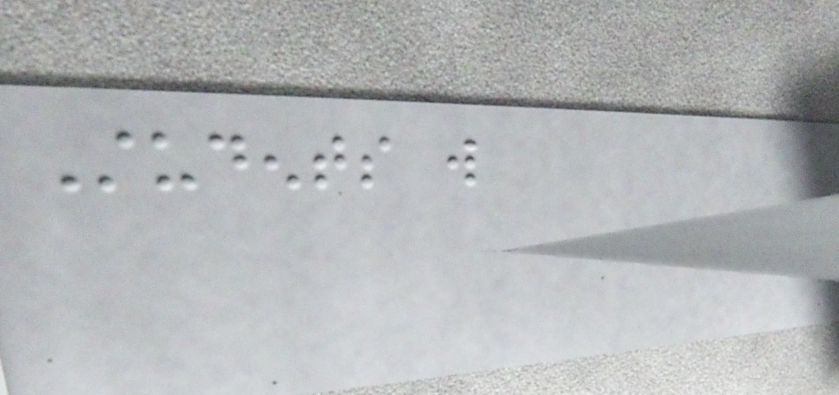Students will
